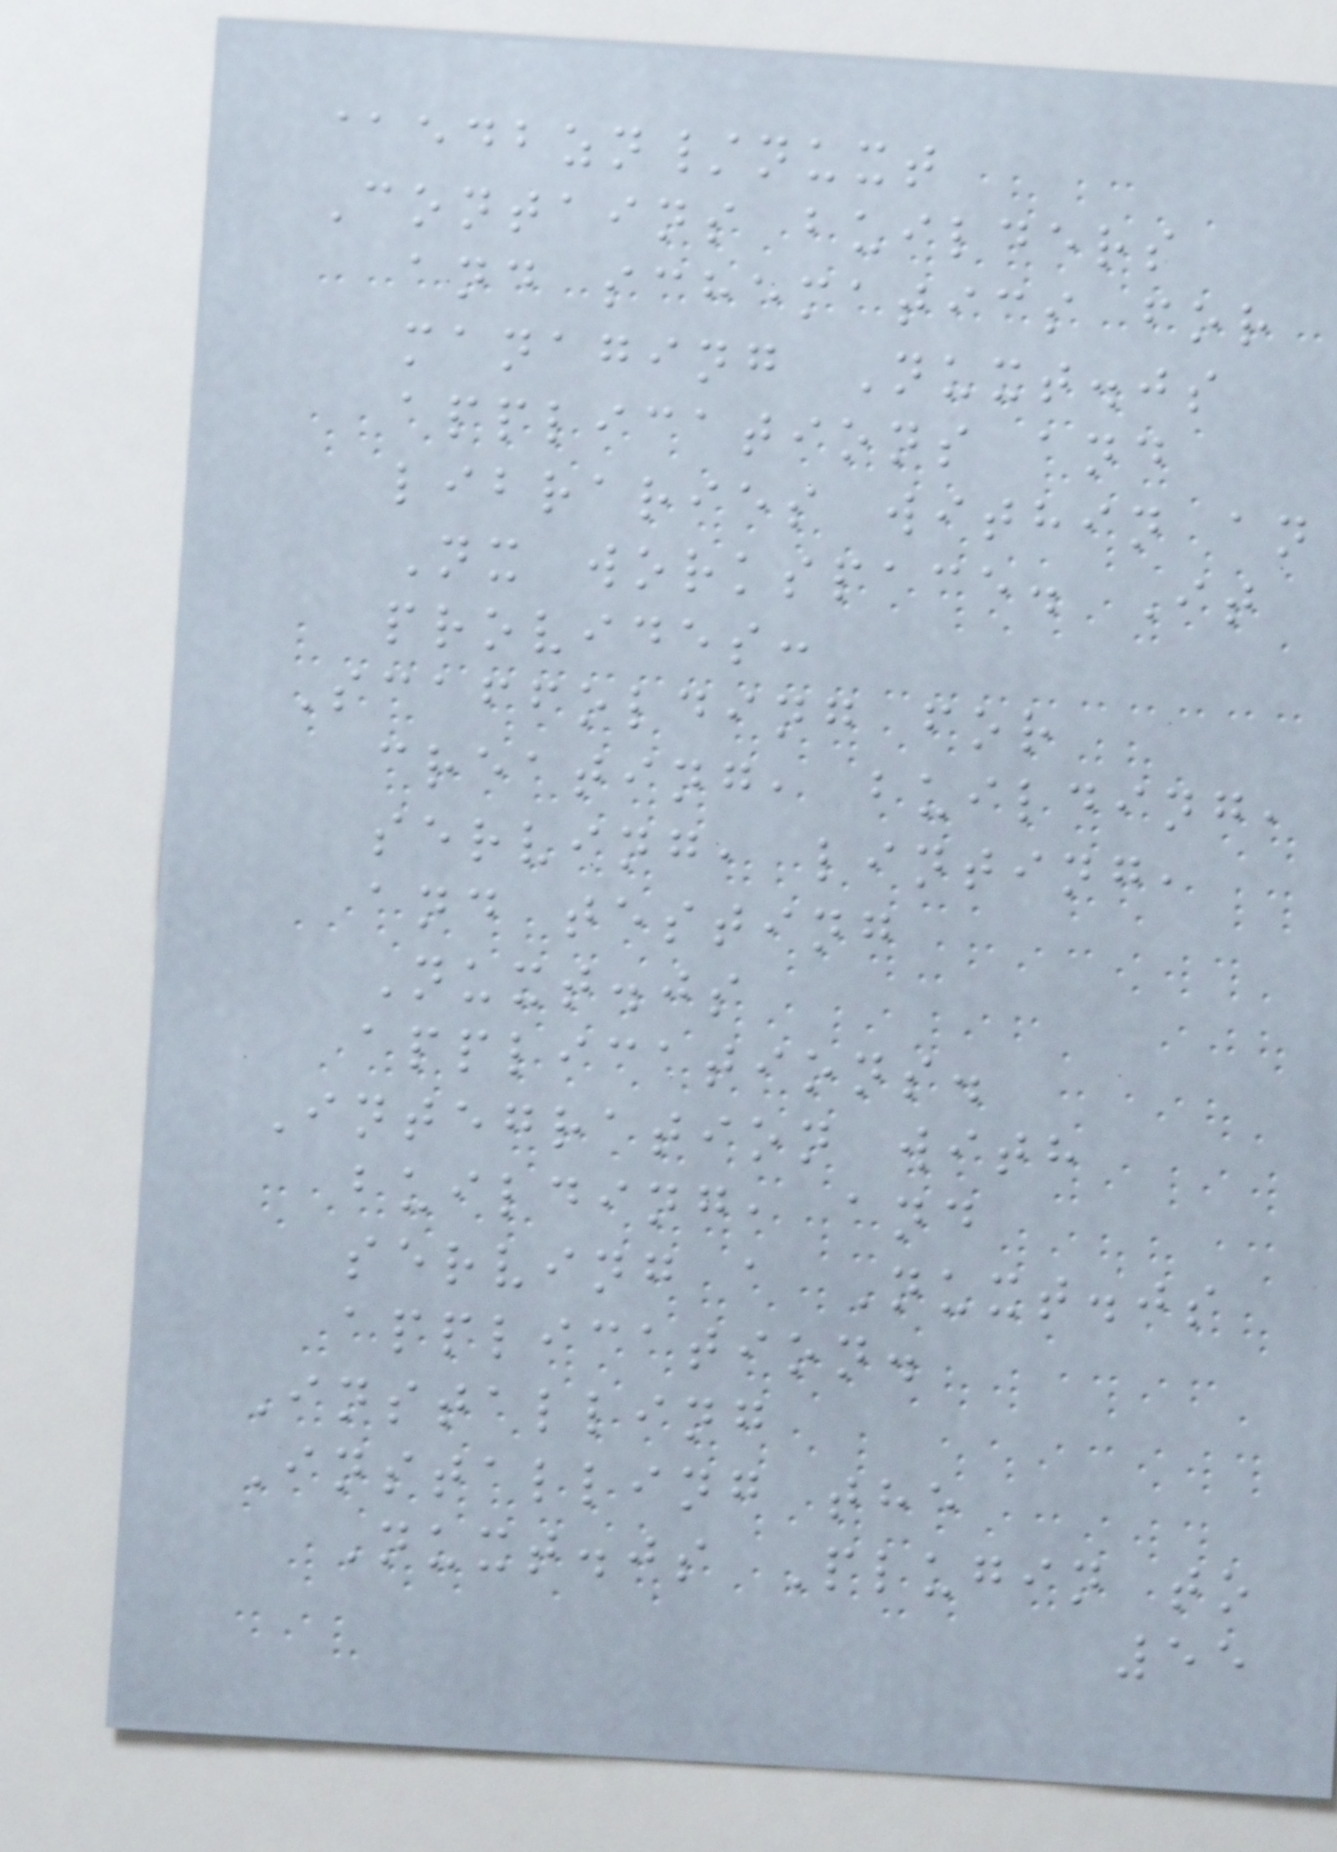@edbzn/nuxt
Contains builders
and schematics for
managing Nuxt.js
applications and
libraries within an
Nx workspace. It
provides:
Scaffolding for
creating, building,
serving, linting,
and testing
Nuxt.js
applications.
Integration with
building, and
serving a Nuxt.js
application.
Installing
Installing the
Nuxt.js Plugin to
55
